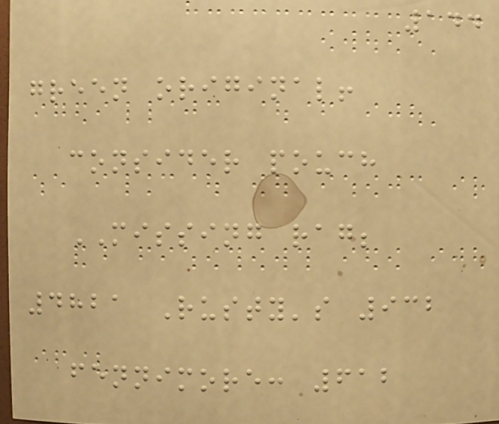144
green original!
consider pouch
MISSING rag;
4821 Rusty's 932
fennimore: 612
